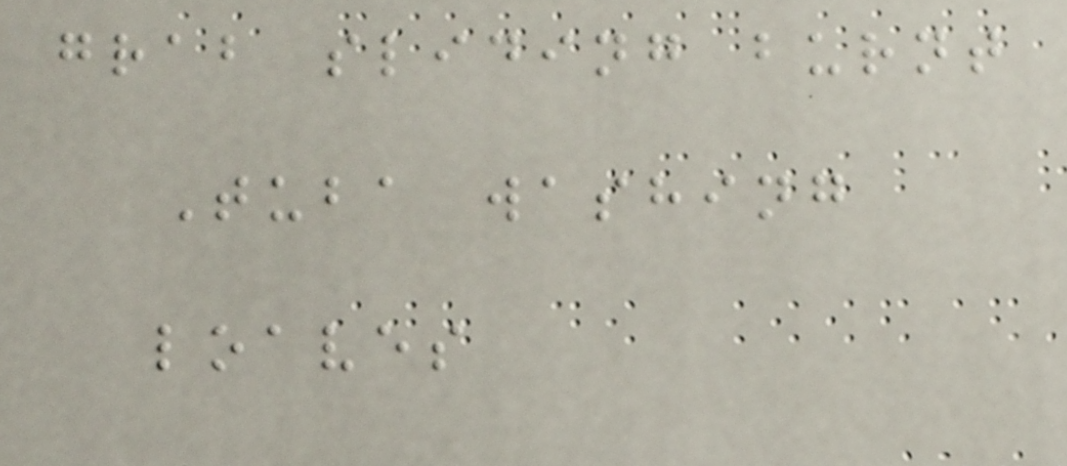grab sliding burnt
Tuba washing
loaves
